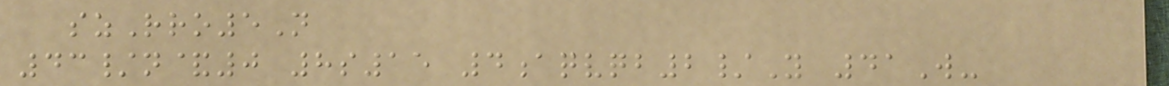szRro5N
43/n&0 8s15 4aqvqb2/Y 41W-
